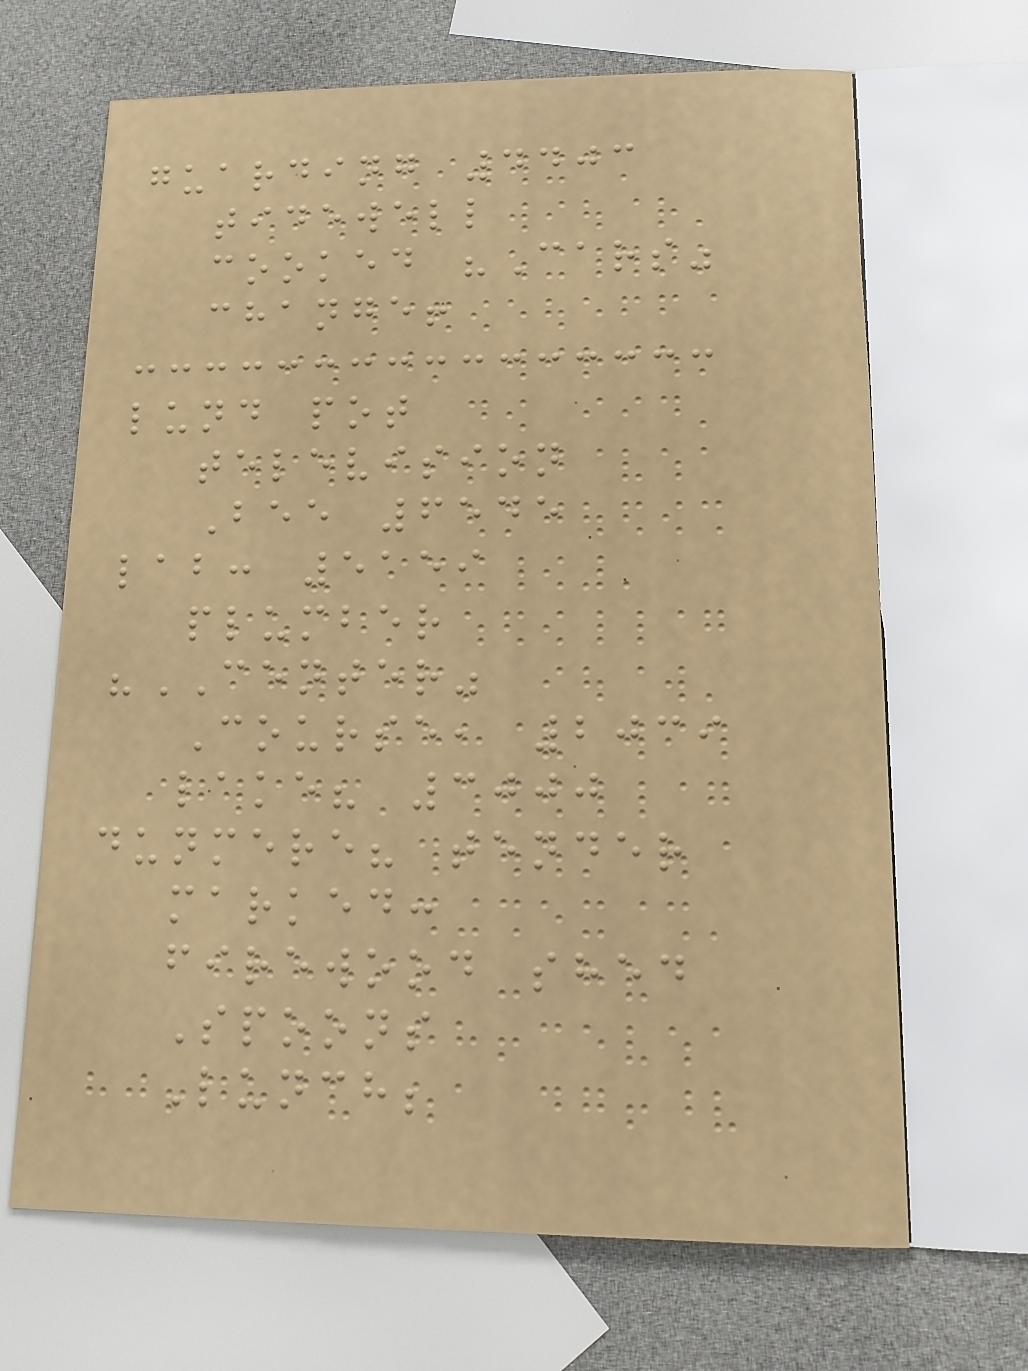guarding 4403
tidewell
cooked "Cars"
change!
lund pot
television
Bee 6545
lab: 5159
plumber
"CENTER"
Course, 2039
lake? 3000
dunmere? tender
marked:
firewood shed
Spoons
Lunch;
